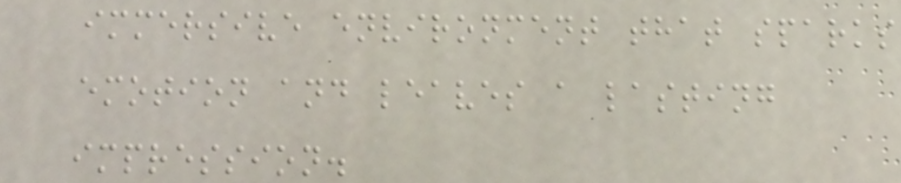immersive environment that sparks
emotion and leaves a lasting
impression.
